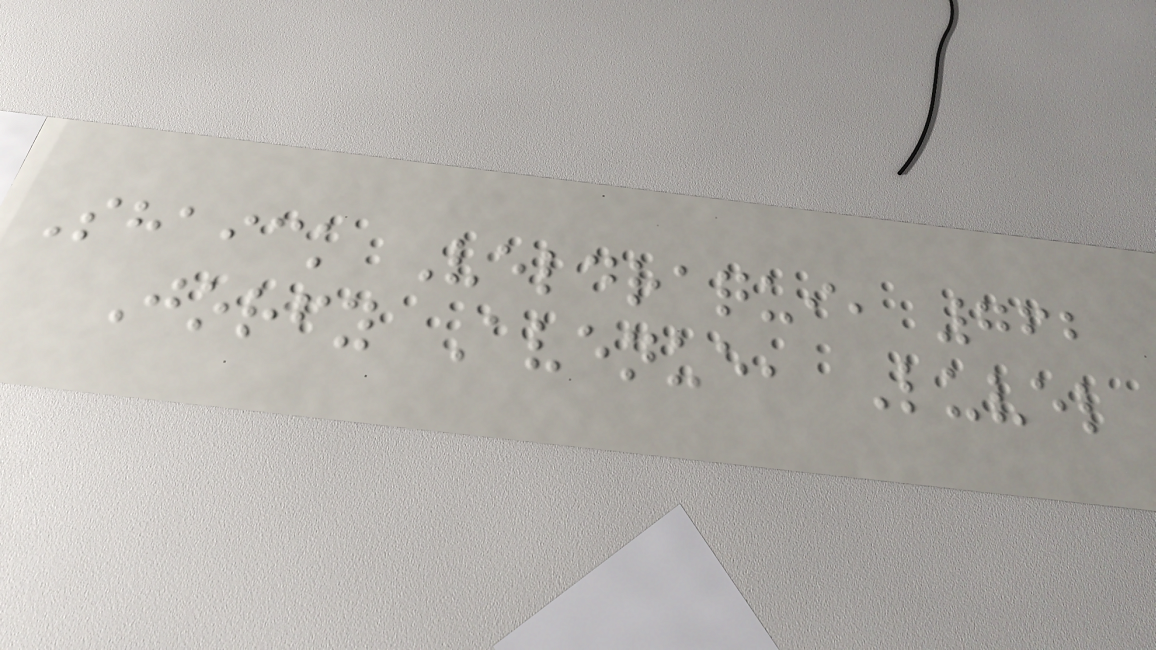Shaick Veldraqui, 762
Jorfy Avenue, Luvel
